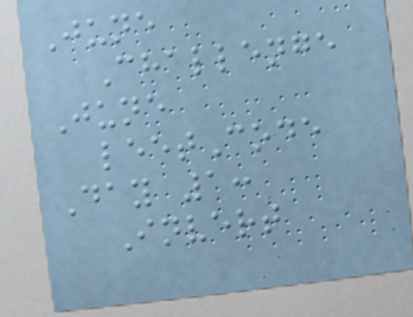June
Challenge
June
leetCode
Day 1:
Invert
